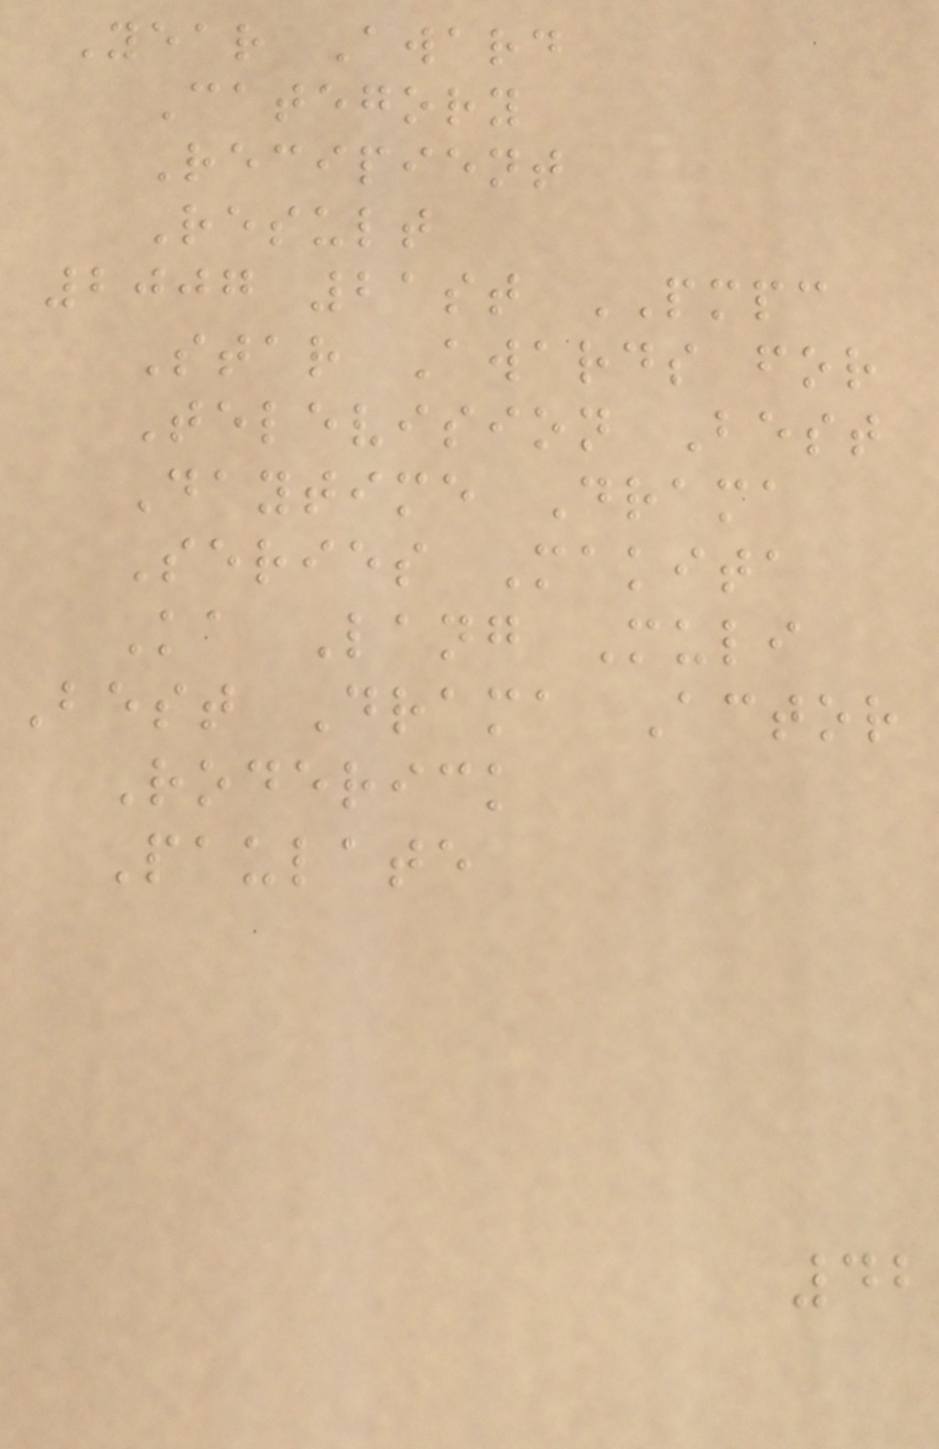Year Award
Category
Recipient
Result
2007 21st PMPC
Star Awards for
Television Best
Daytime Drama
Series Makita
Ka Lang Muli
Best Drama Actor
Roderick
Paulate
42
